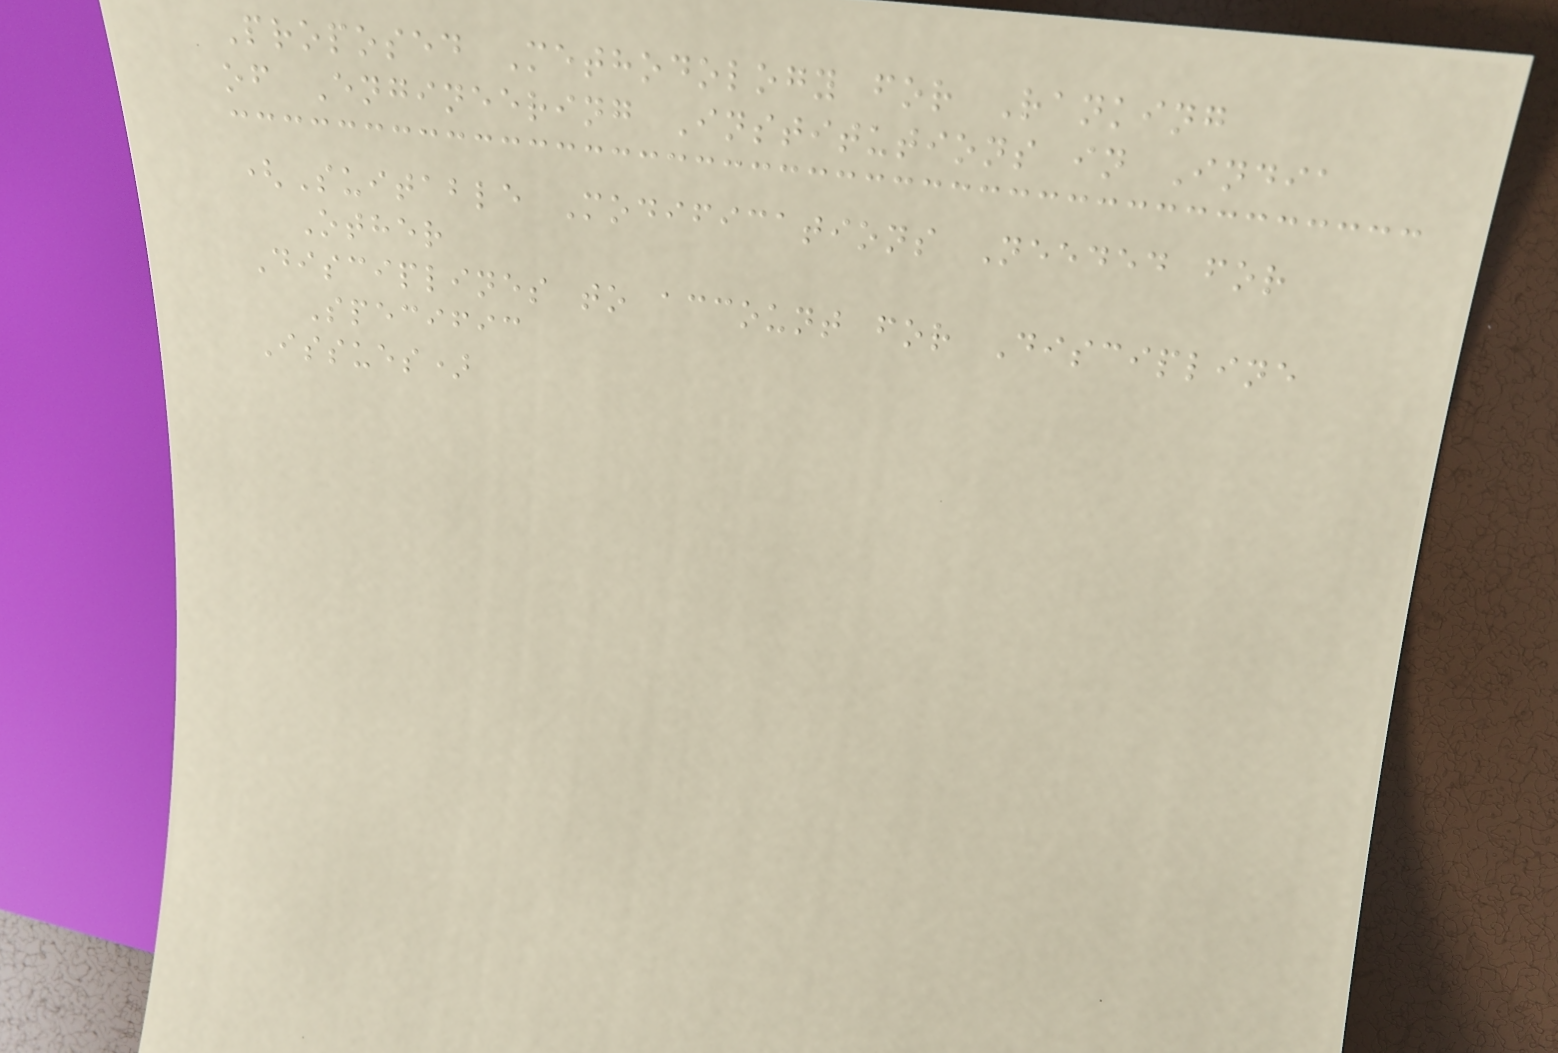Proposed Methodology for Ranking
of Engineering Institutions in India
(Suitable Modifications Needed for
Other
Disciplines to account for Discipline
Specific
Issues)
